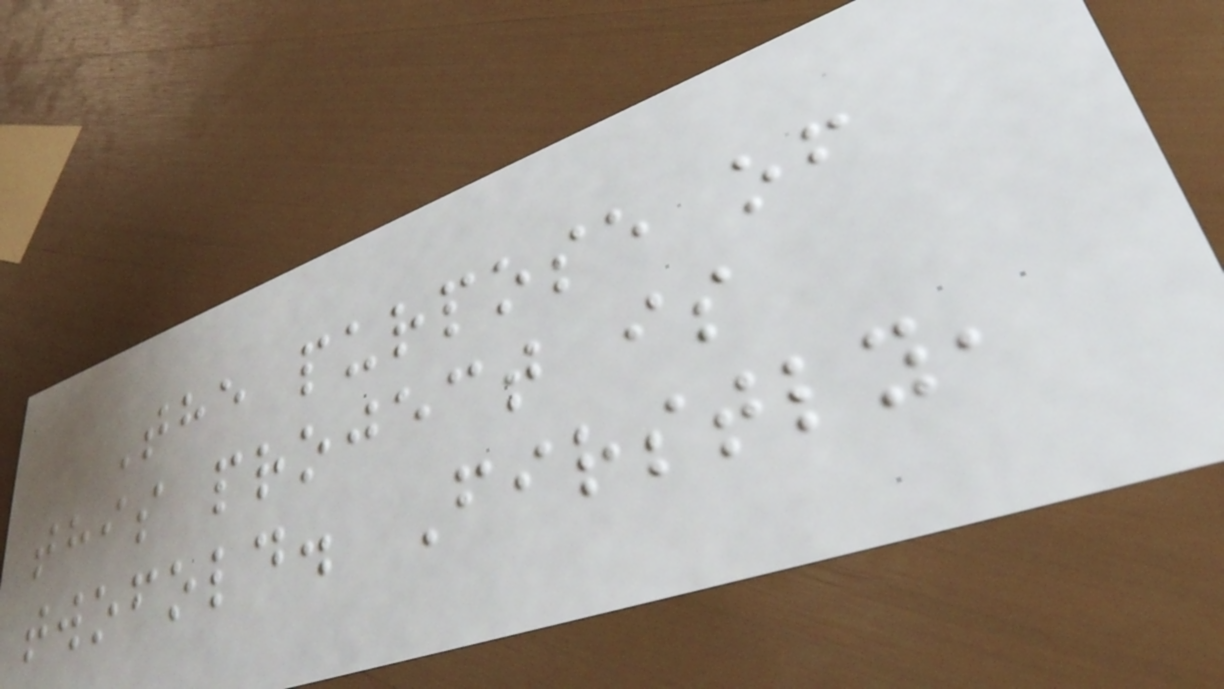The purpose of
this project is
twofold. Firstly,
